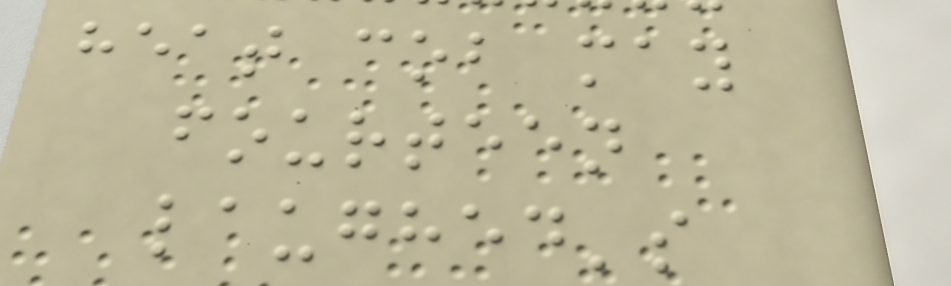heat cob may
fourteen
laughed's
